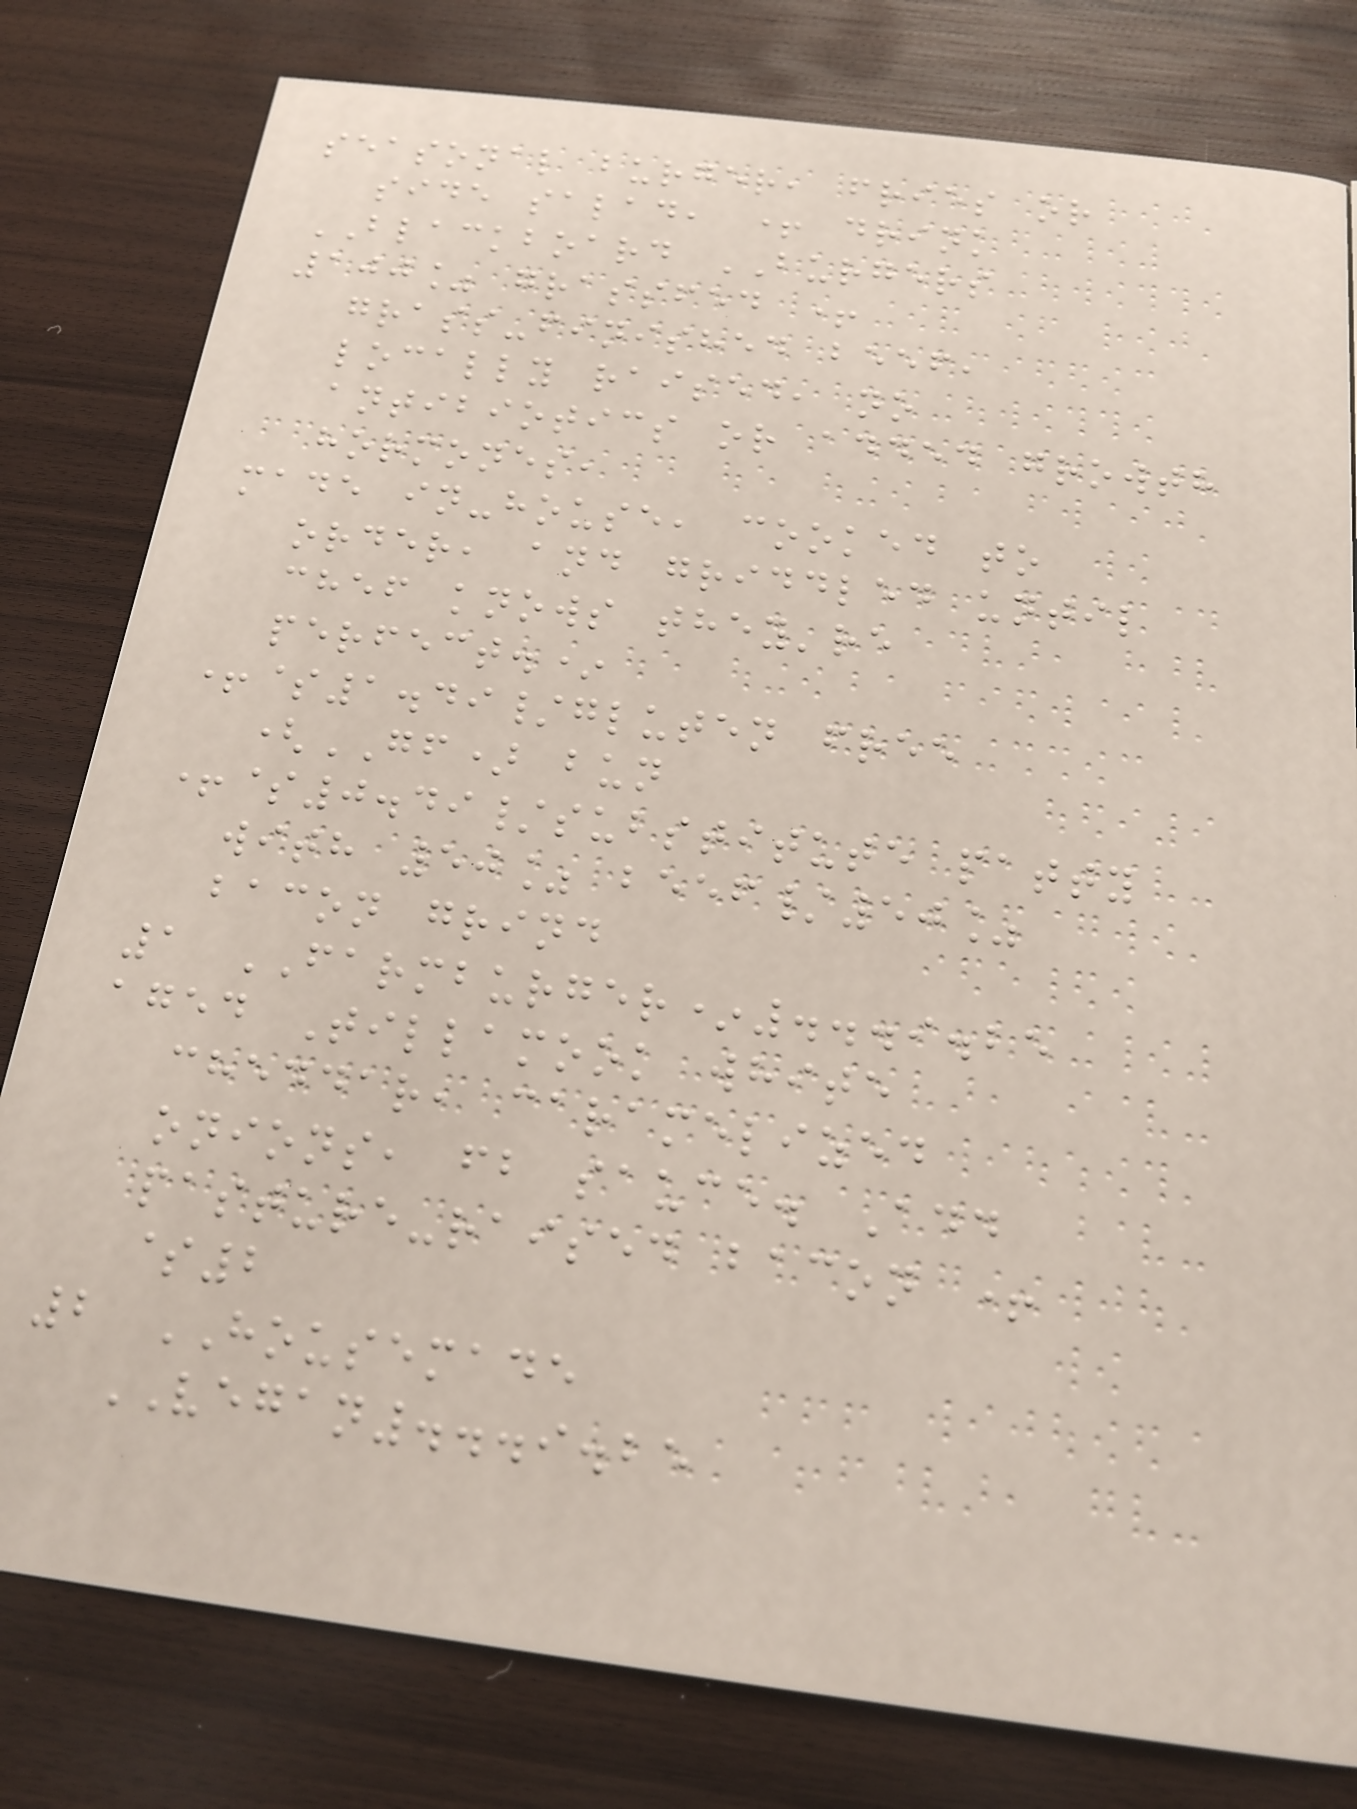seasonal burger, fries or
side salad, + drink
BLACKBOARD BURGERS
100% grassfed +
grass-finished beef,
locally raised, no
antibiotics or added growth
hormones,
made in-house, cooked to
order, and griddled until
chef knows they're
perfect.*
+$1.49/gluten free
(GF) bun
+$0.49/substitute patty
with 50% beef/50%
bacon grind
1 FARMBURGER*...9.25
aged Tillamook white
cheddar, caramelized
onions, fb sauce. Add
pasture-raised bacon +
$2
2 HOUSEMADE
VEGAN...9.25
